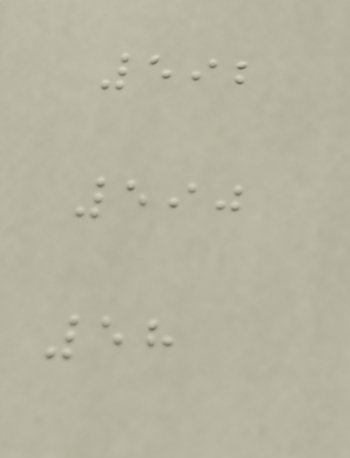592
590
58
